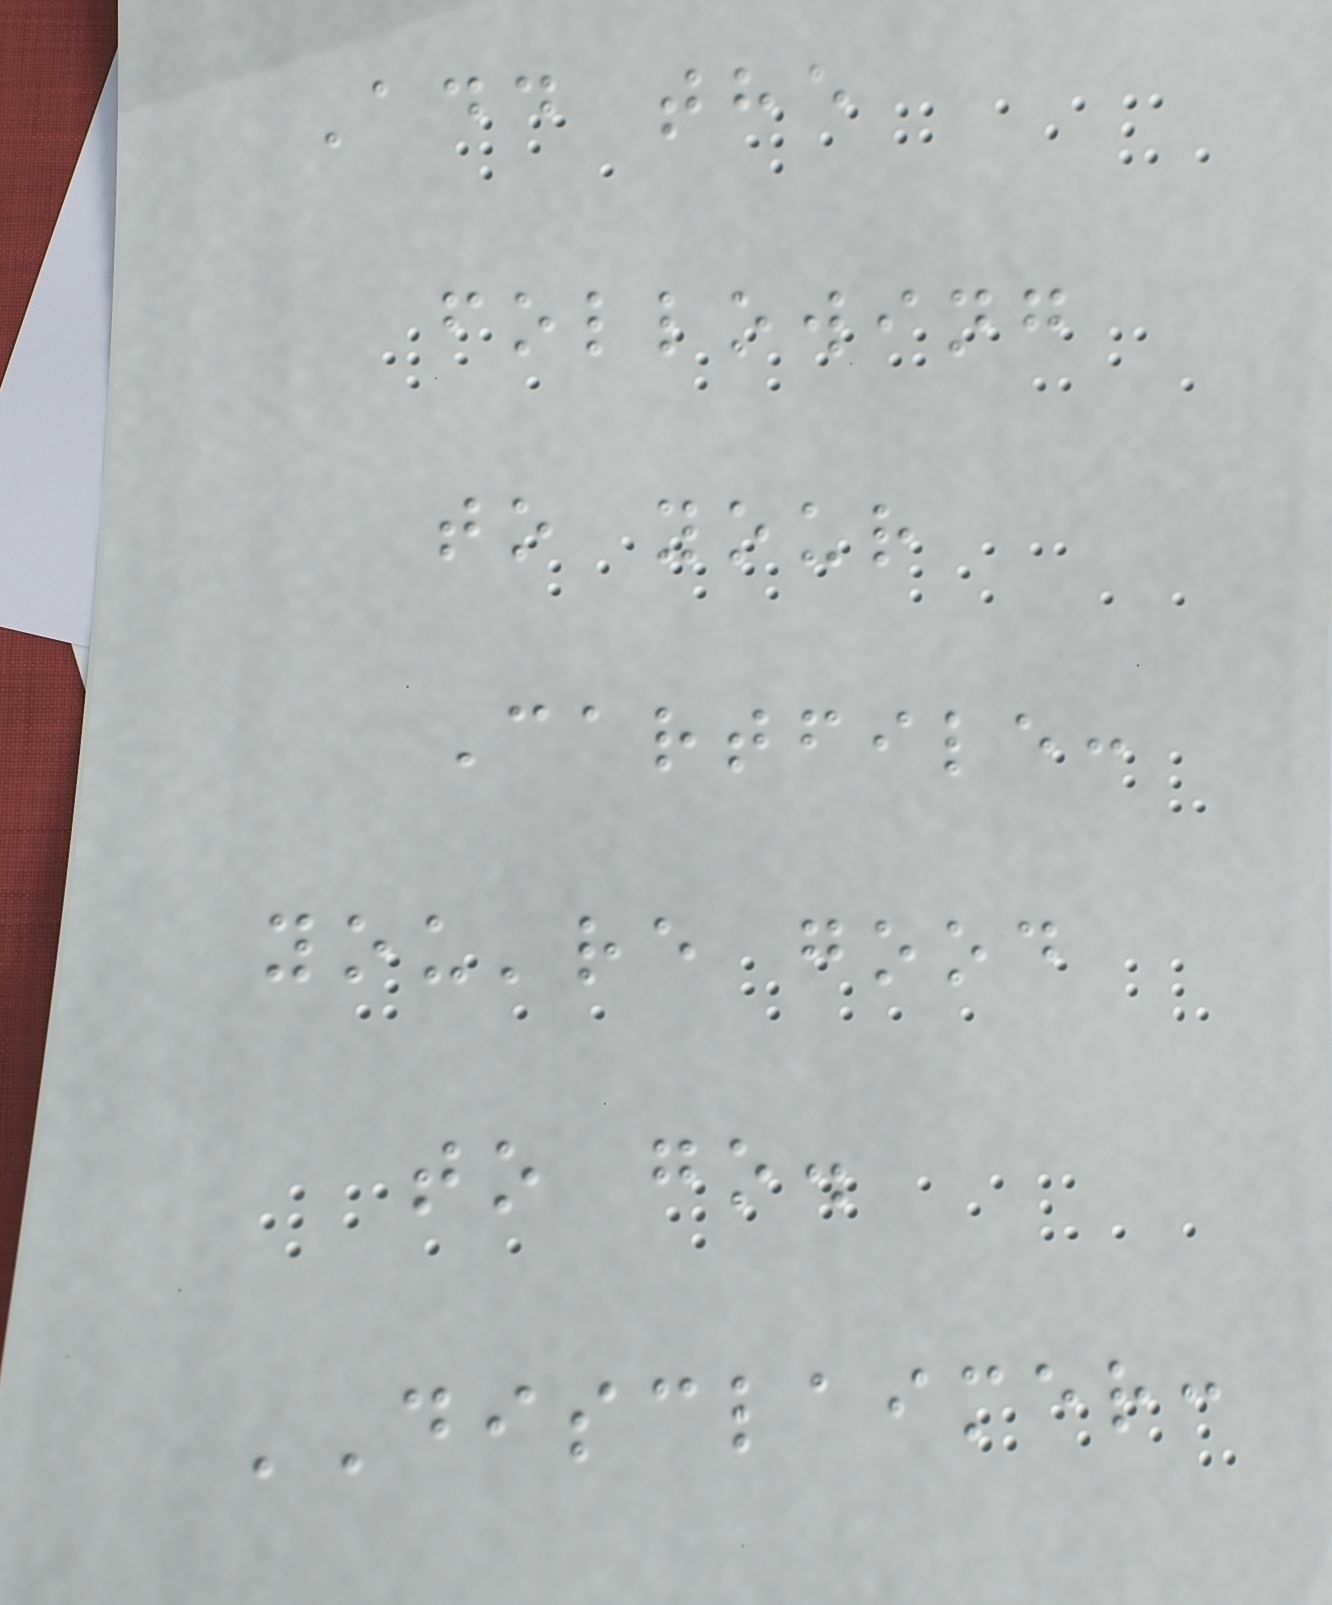Add the
following
to your
Cartfile:
you're good
to go.
DISCLAIMER:
